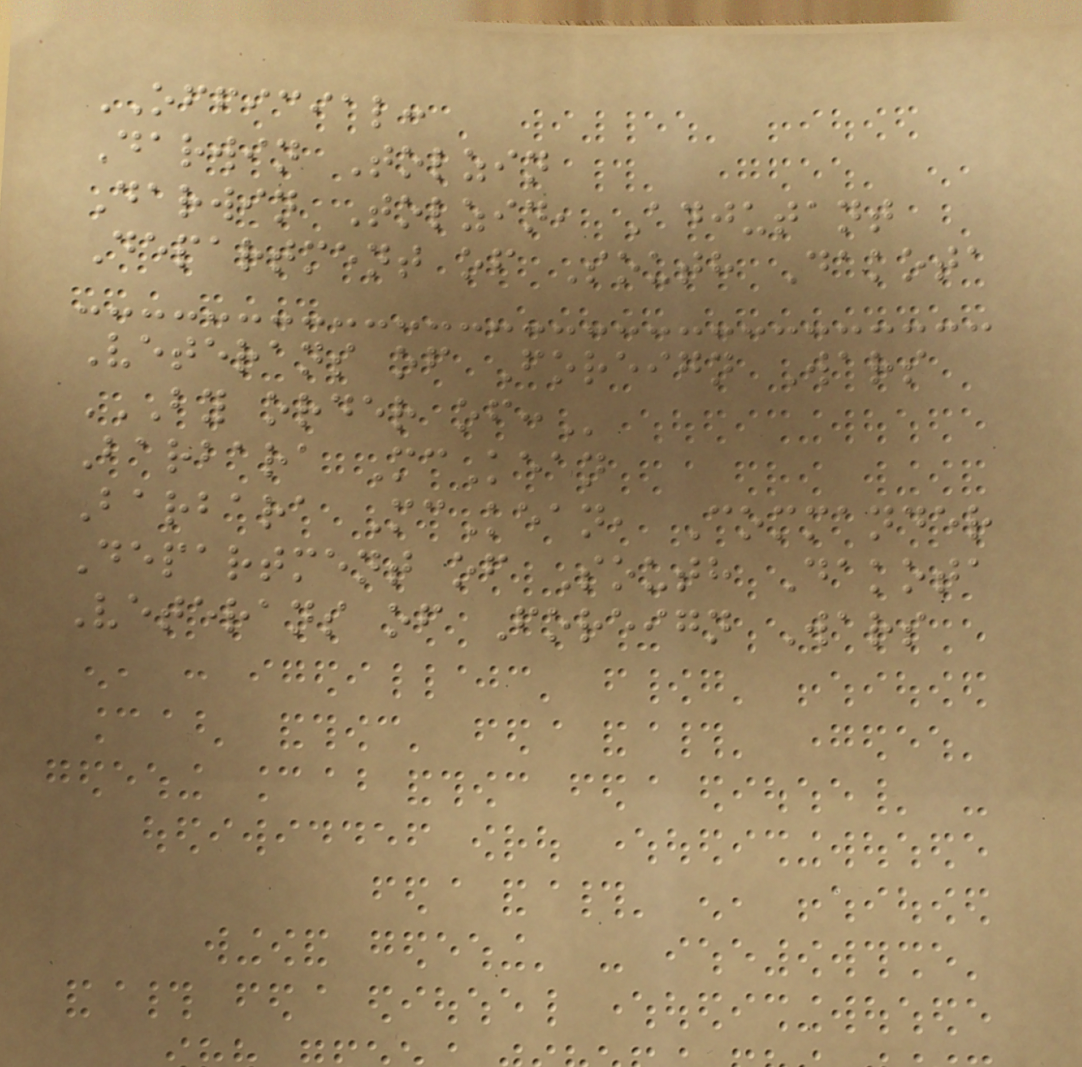OFFICIAL:
Darwin Tolzin
Darwin Tolzin, Adjutant
Department of South Dakota
Veterans of Foreign Wars
BY ORDER OF:
Barbara McKean
Barbara McKean, Commander
Department of South Dakota
Veterans of Foreign Wars
